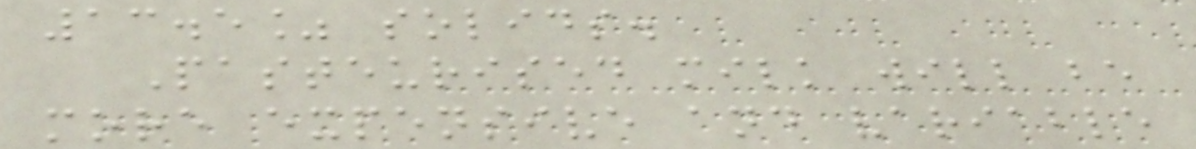13.5% solids.
Pasteurised milk will be
more expensive and variable
